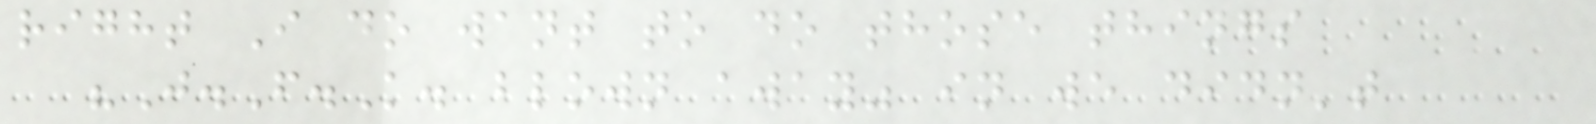right I do want to do those things
"J.F.K. blown away" in we didn't
